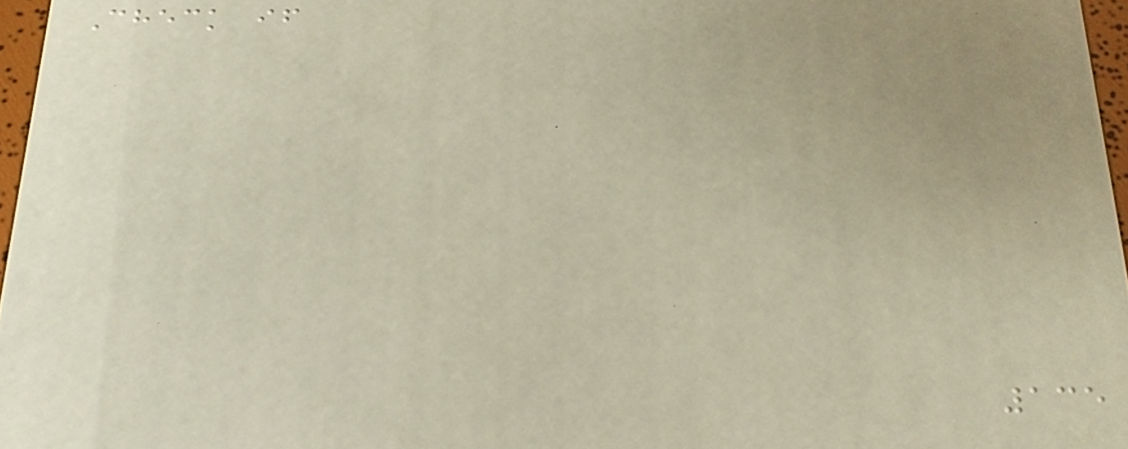Check if
135
